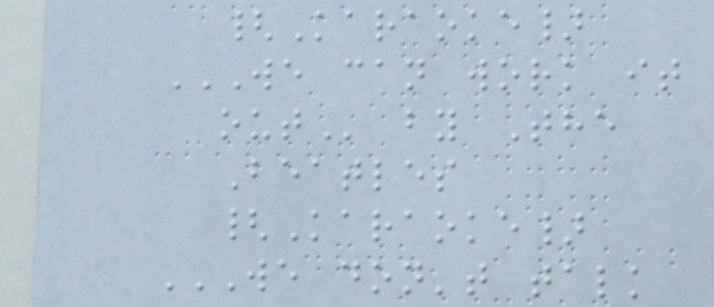{Karaoke}
WE CAN WORK IT
OUT by The
Beatles
{Karaoke}
WE DON'T TALK
